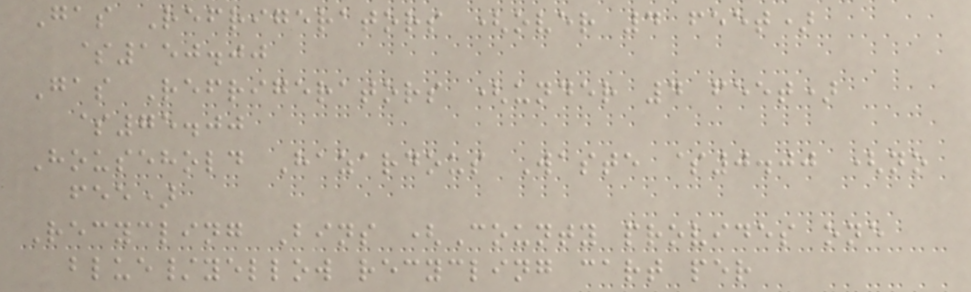Gas Refrigerators (over 4 feet)
$150.00
Gas Refrigerators (under 4 feet)
$75.00
Household Hazardous Waste $0.00 (no
fee)
Recycling Bins (County provides one
blue/yellow recycling cart per
